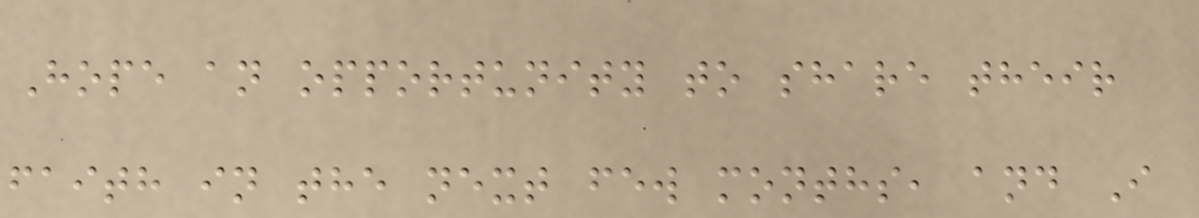Hope an opportunity to share their
faith in the next few months, and I
